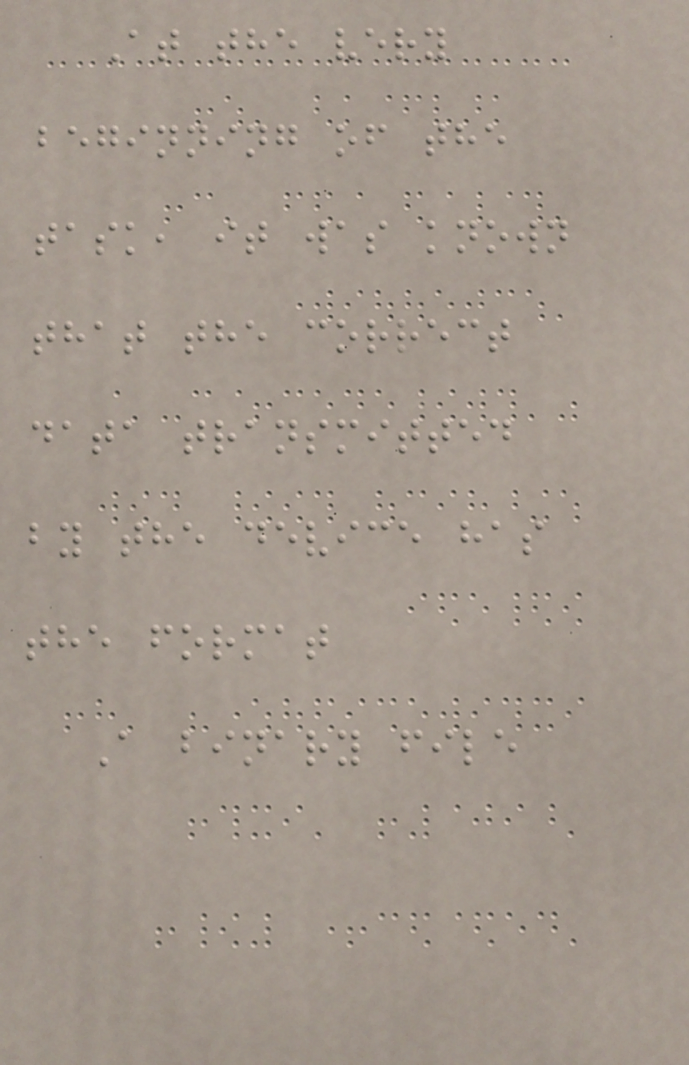At the very
beginning of the
task, it was known
that the correct
data transmitted
by the device has
the format
A binary file
